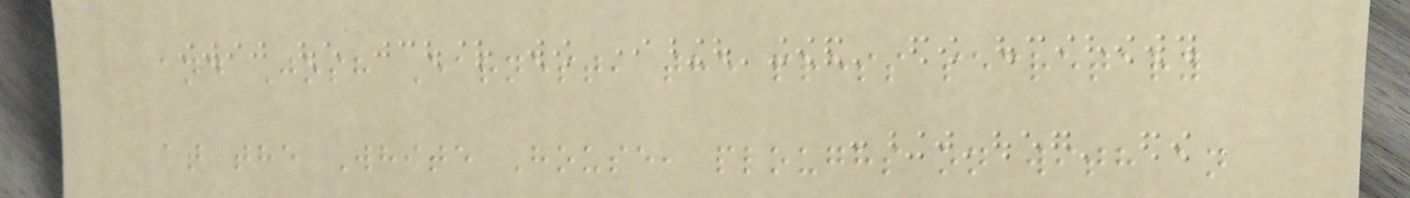and Josh Earnest, the press secretary
at the White House, ploughs on with an
